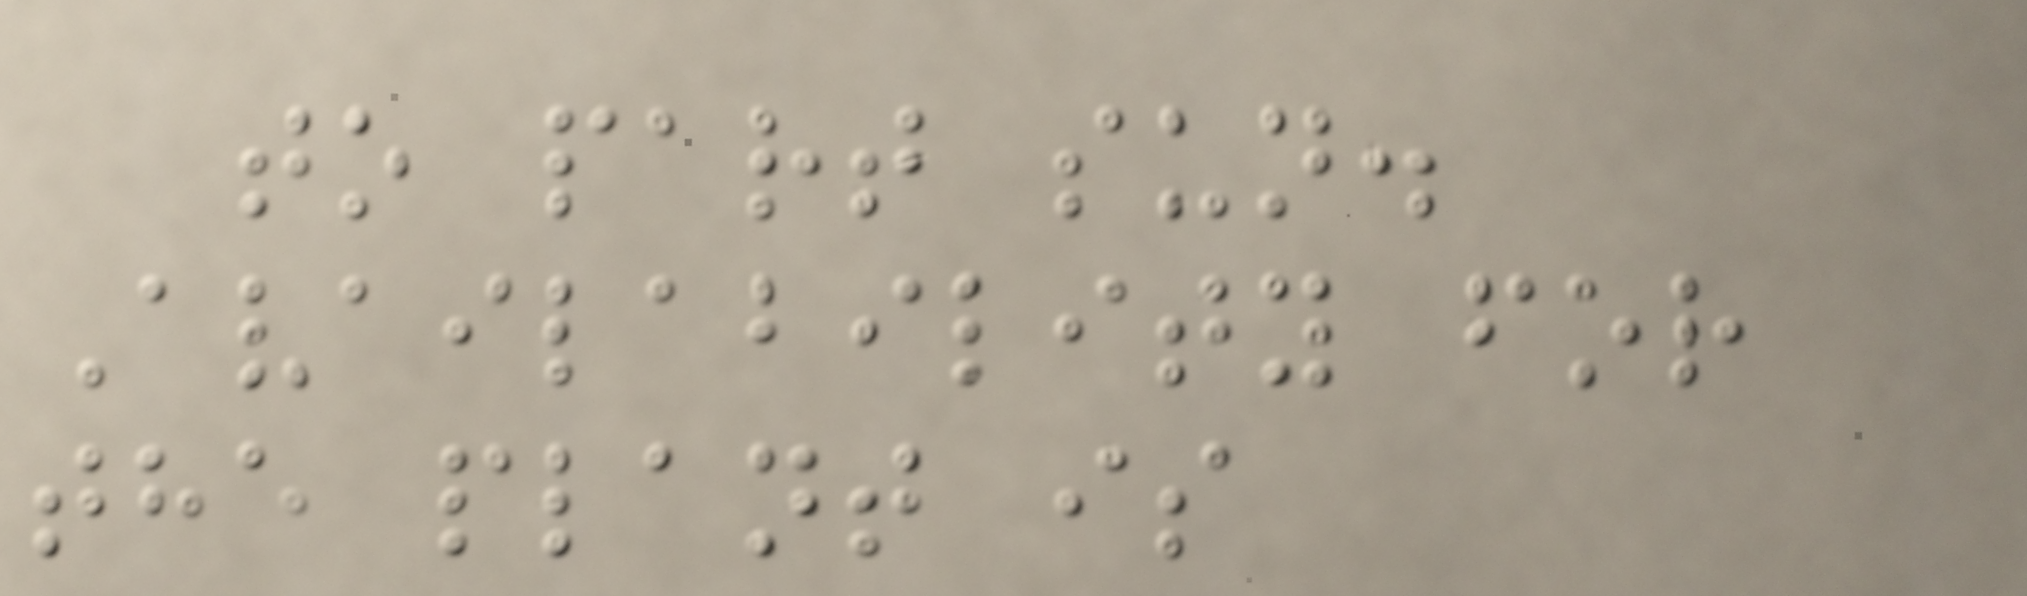to part sun.
Availability for
the plant is
